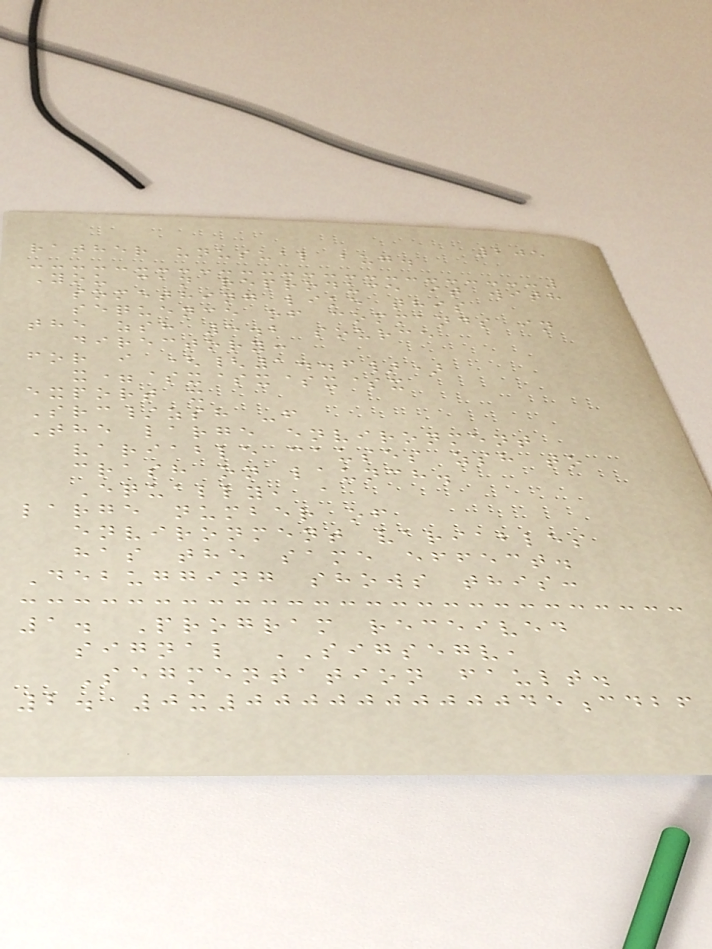205
rather unusual bug.
You can reproduce it with
something like this
sequence of commands in
the zsh 5.2 source
directory:
for i ({1..6})
x=$x$x$x$x
export x
Src/zsh -f
The large environment
variable causes zsh to
crash on launch.
Equally, a
large number of
environment variables
has the same effect.
Debugging shows this:
1. Program received
signal SIGSEGV,
Segmentation fault.
2. 0x000000000045cdbf
